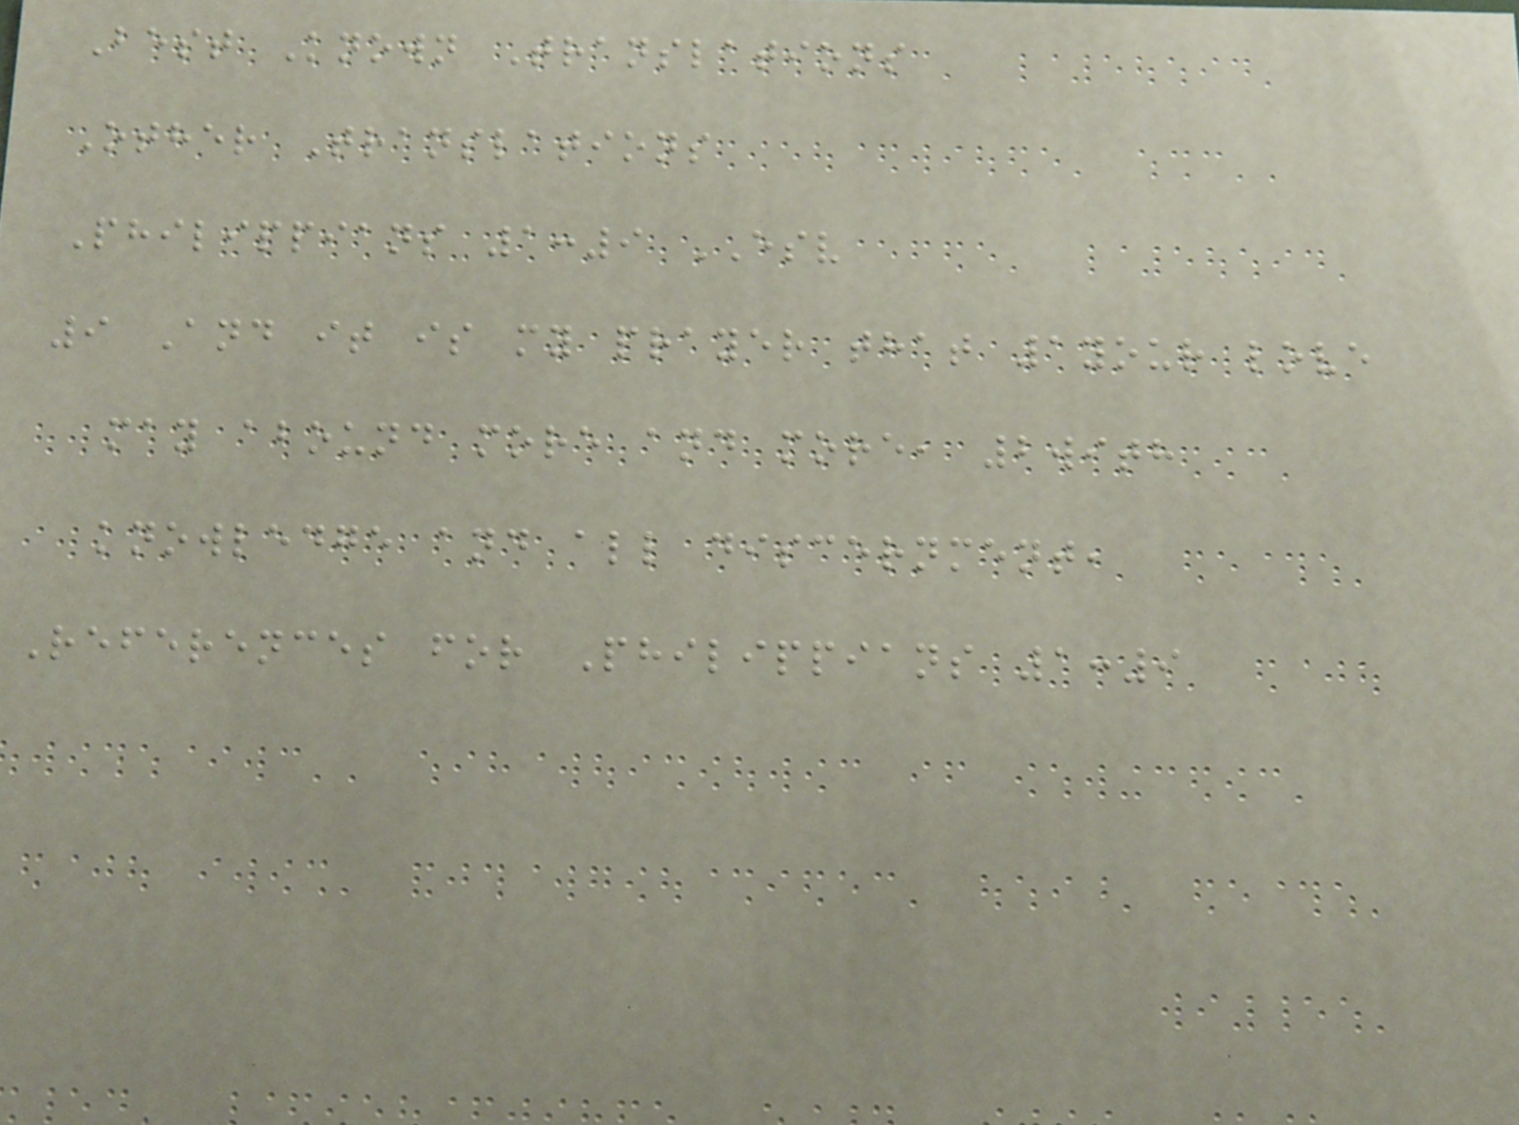Best Known Translations
Other Translations
Philippians 1:9 ESV
9 And it is my prayer that 1your love
may abound more and more, 2with
knowledge and all discernment,
References for Philippians 1:9
